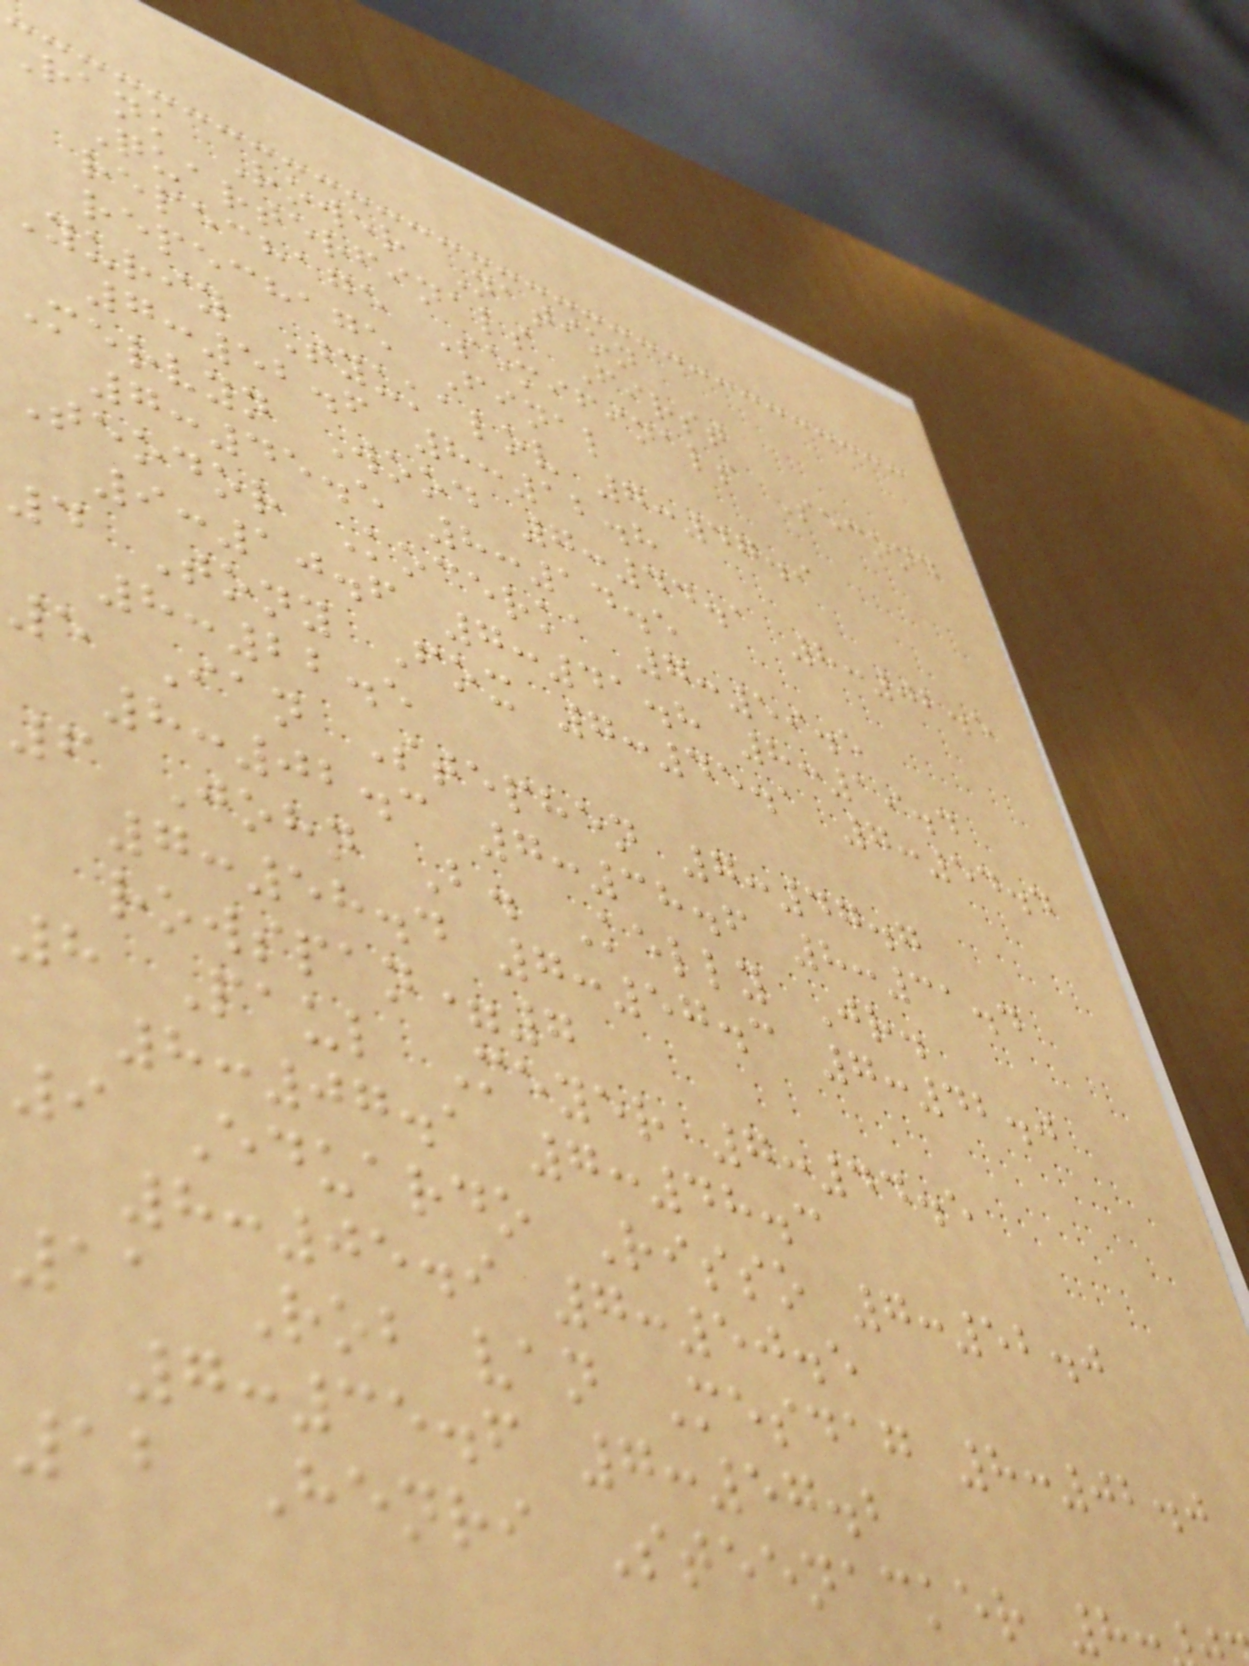Rank Rower Nation
Quarterfinals First
repechage Semifinals Second
repechage Final
Yuriy Tyukalov 7:47.9
7:52.6 8:12.8
Mervyn Wood 7:44.1 8:02.5
7:45.5 8:14.5
Teodor Kocerka 7:59.5
9:10.6 7:41.8 8:19.4
4 Tony Fox 7:45.1 7:54.4
8:22.5
5 Ian Stephen 7:47.7
8:02.3 7:38.6 8:31.4
6 John B. Kelly Jr.
7:58.4 7:57.3 7:42.0
rowspan=7
8 Paul Meyer 7:44.5
8:07.1 7:48.3
9 Eduardo Risso 7:52.0
8:05.9 7:50.5
11 Rob van Mesdag 8:02.0
7:35.6 7:57.2
12 Henri Steenacker 8
